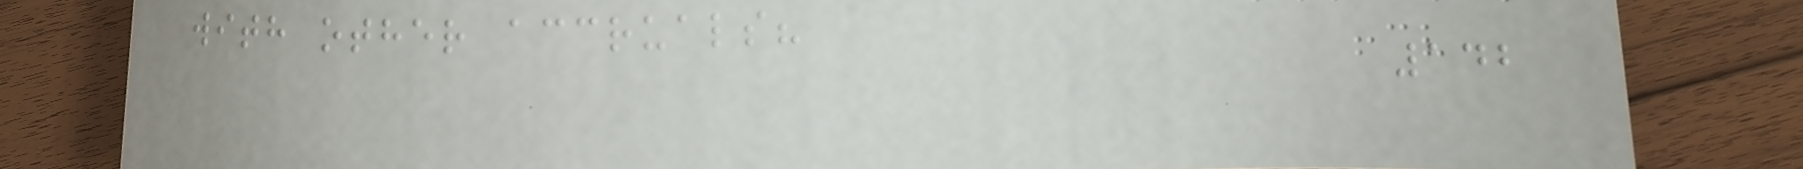with other accruals?
142
